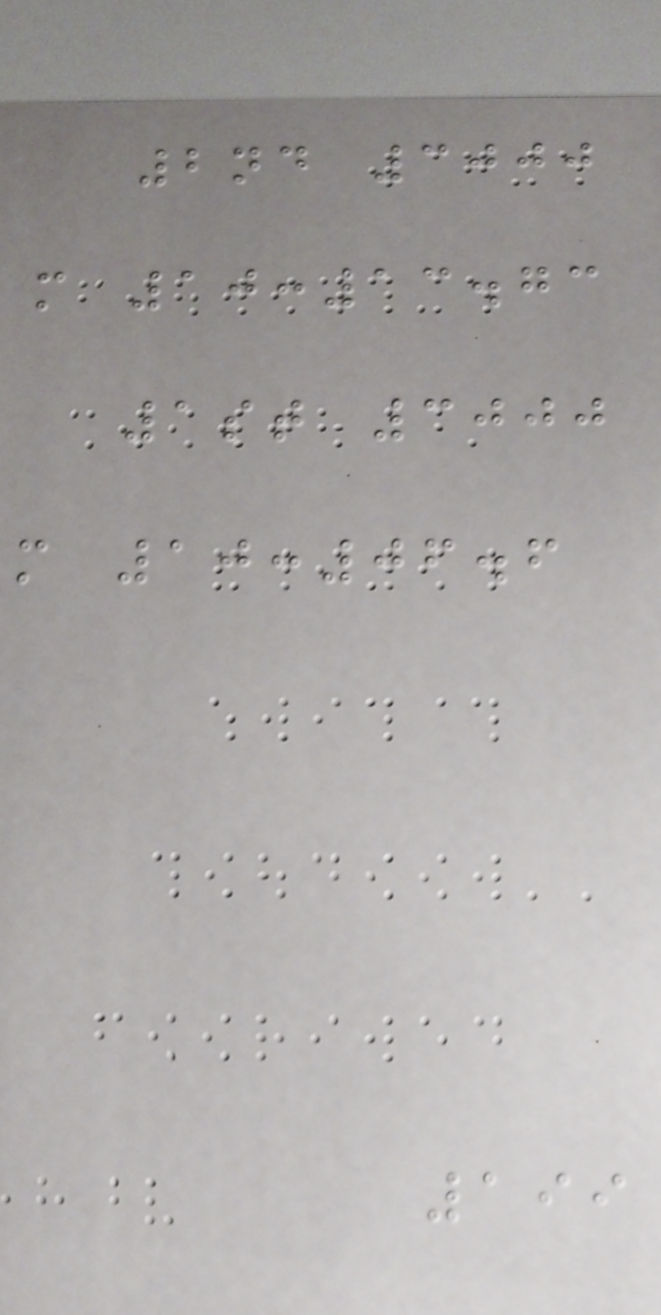2nd 3000
m 10:13.73
1st 3000
m 10:06.6
199
